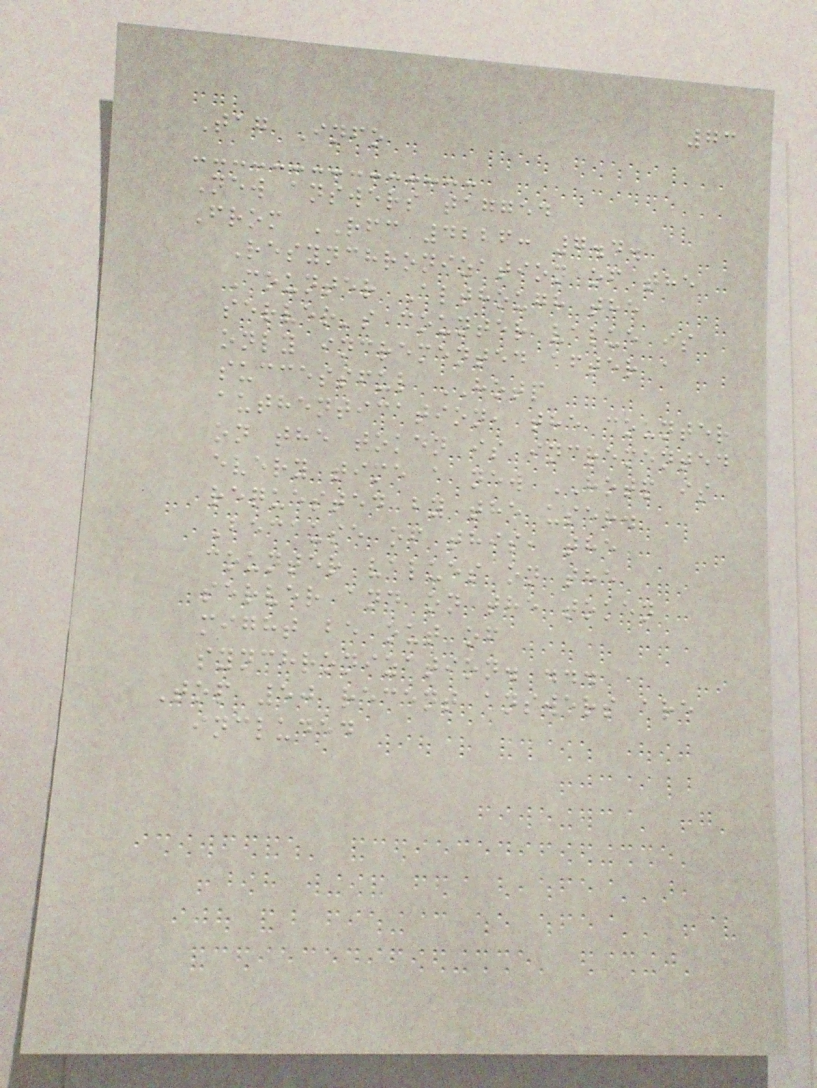73
Tag Info
New answers tagged
From RFC 4226: 7.4.
Resynchronization of the
Counter Although the
server's counter value is
only incremented after a
successful HOTP
authentication, the counter
on the token is incremented
every time a new HOTP is
requested by the user.
Because of this, the
counter values on the
server and on the token
might be out of
synchronization. ...
Top 50 recent answers are
included
